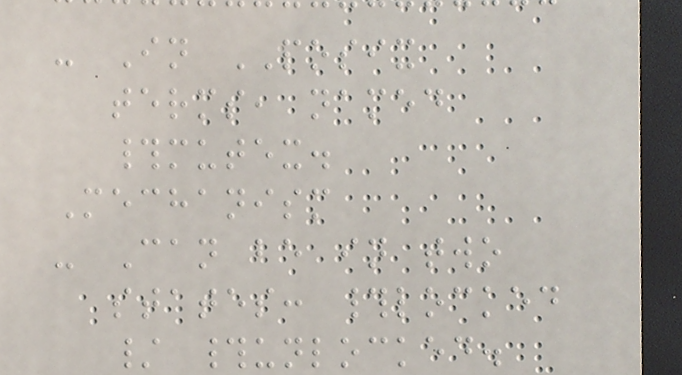- In POSIX
terms, named
#mutex.
Mechanism
- Can be in two
states: #locked
/ #unlocked.
